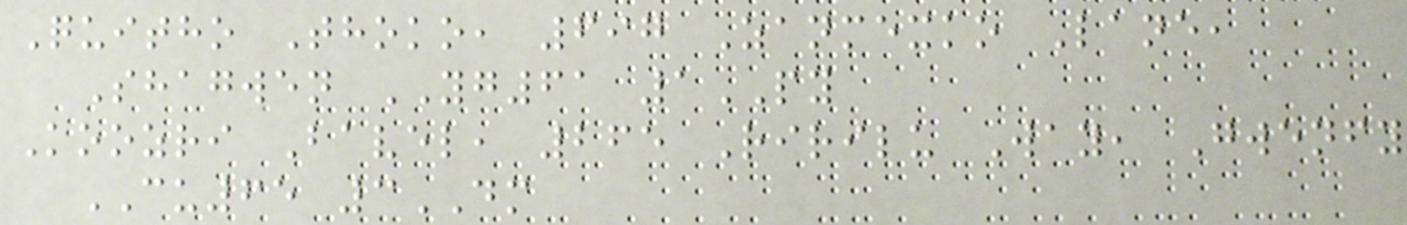Quitho Thoko, 697 Zanmexko Lane,
Shagwen YG61 1PY
Koozri Bavel, 265 Ririlu Way, Gwenfy
CU65 3DM
